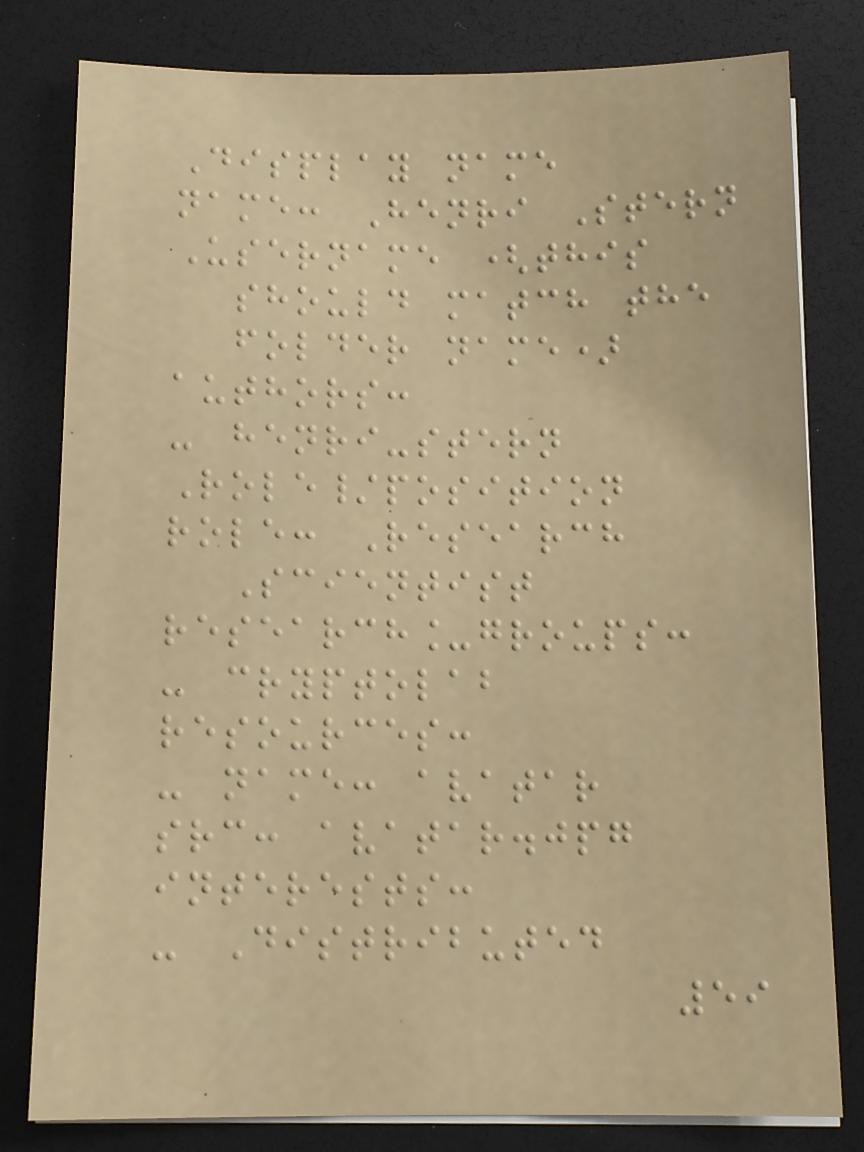Display name
name: Henri Stern
Username (this
should match the
folder name)
authors:
- henri-stern
Role/position
role: Research
Scientist
research_groups:
- cryptolab
resources:
- name: avatar
src: avatar.jpg
interests:
- Distributed
59
